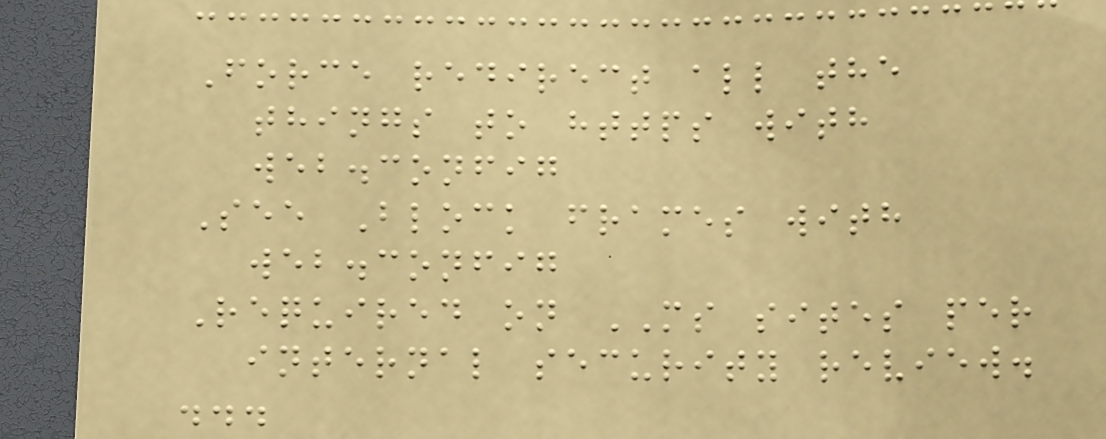Force redirect all the
things to https with
web.config
See Block frames with
web.config
Required on MS sites per
internal security review.
...
